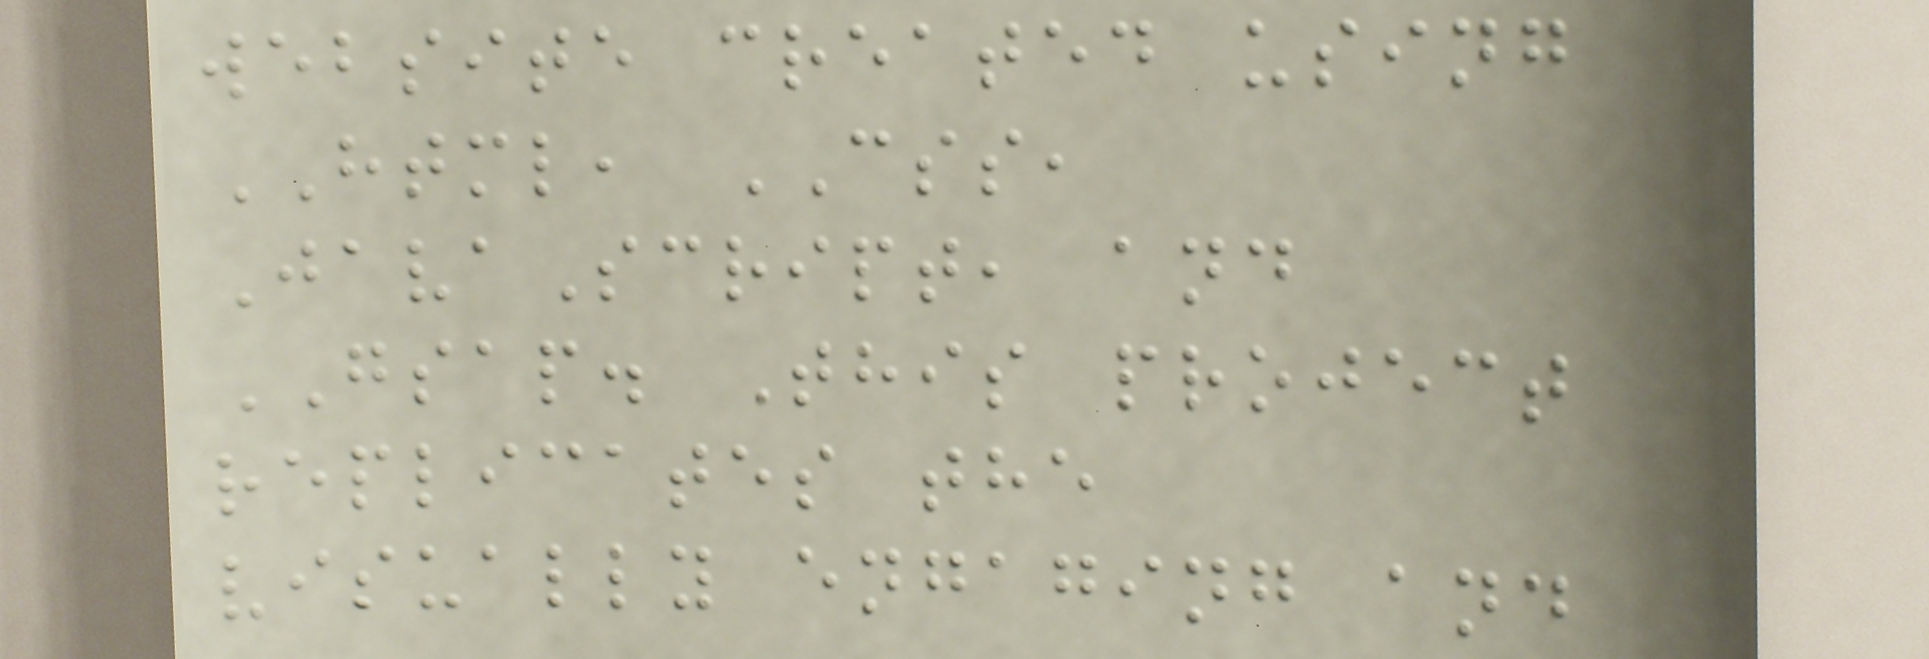website created using
HTML, CSS,
JavaScript, and
GSAP. This project
replicates the
visually engaging and
